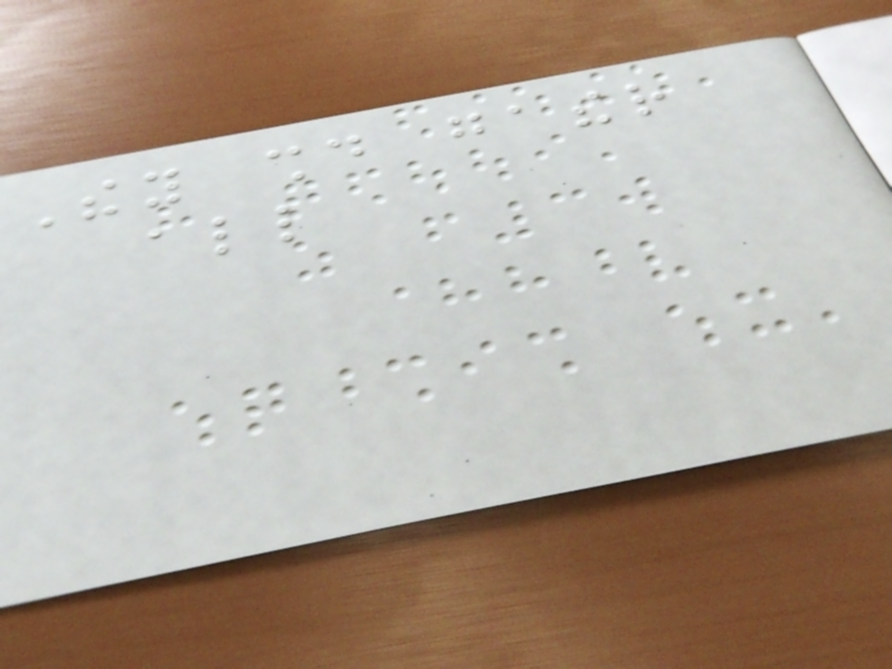They should gather
all
